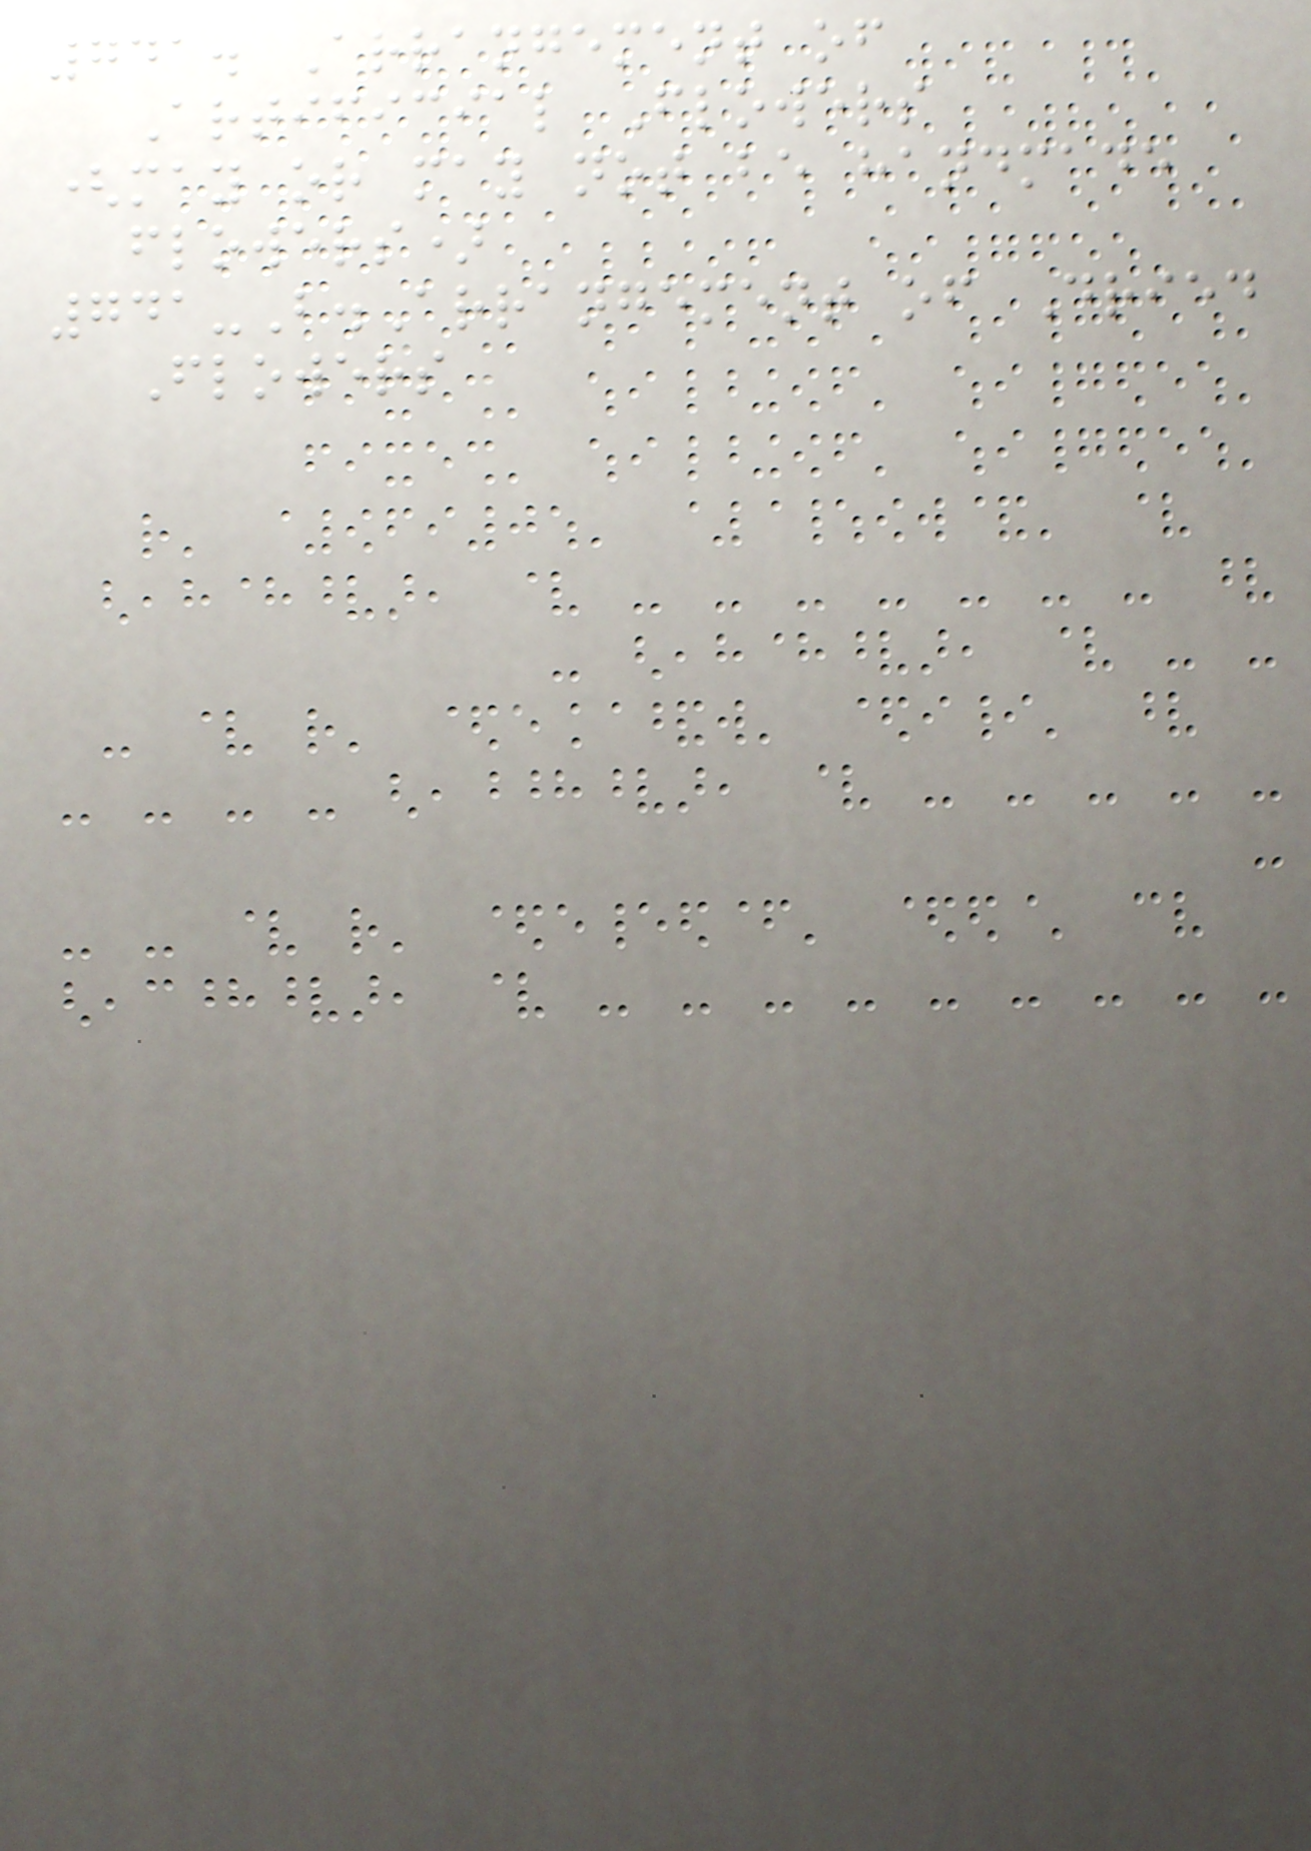741. Arrangement of
Artificial Flowers
(may or may not be handmade
flowers)
741-B.Arrangement of Dried
Flowers
